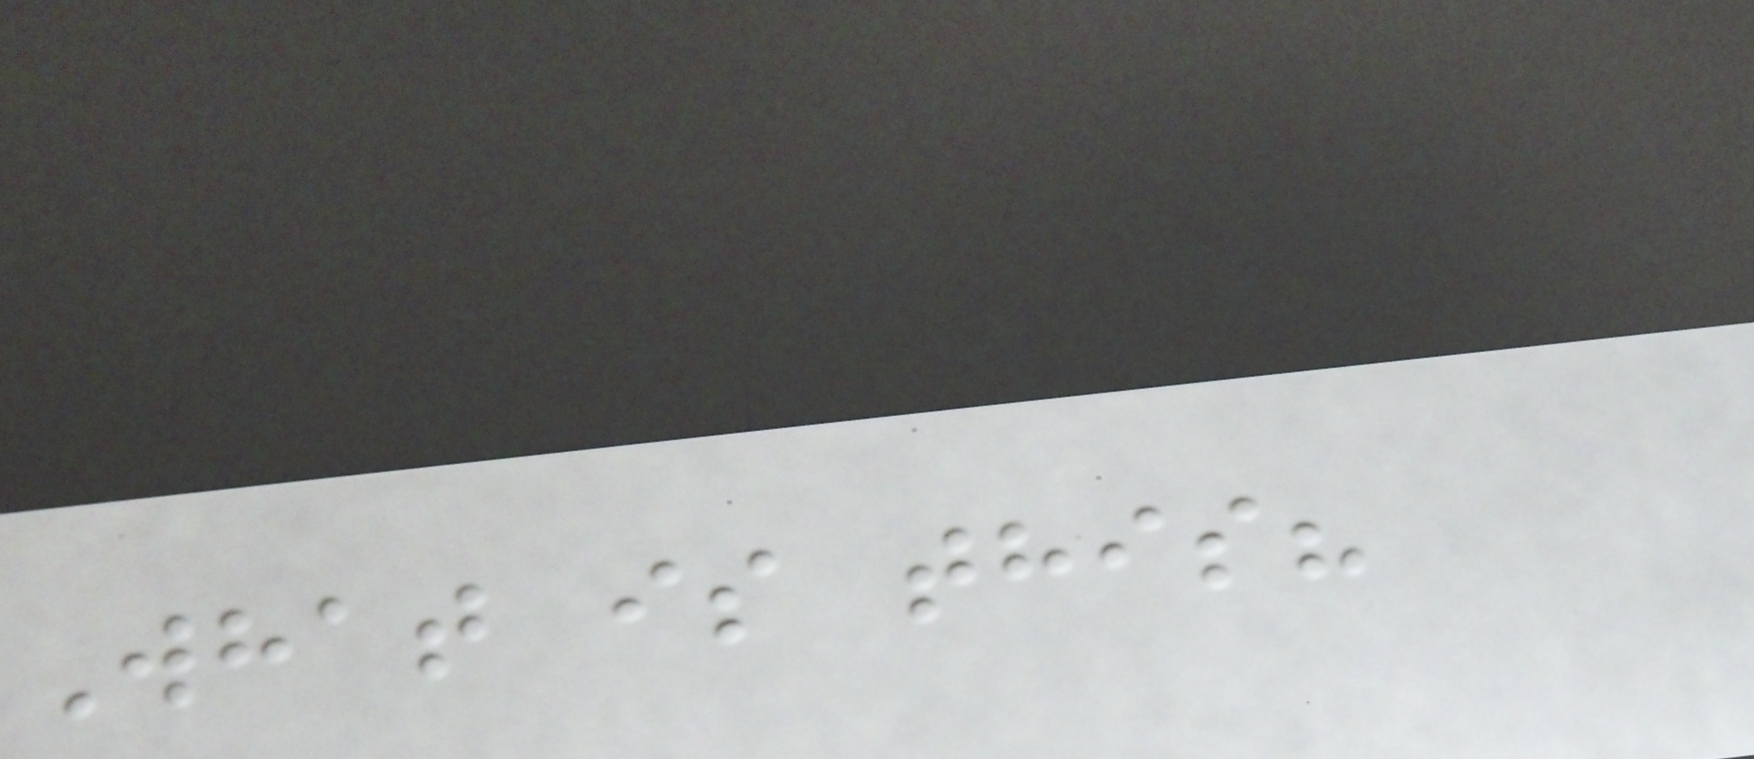What is this?
